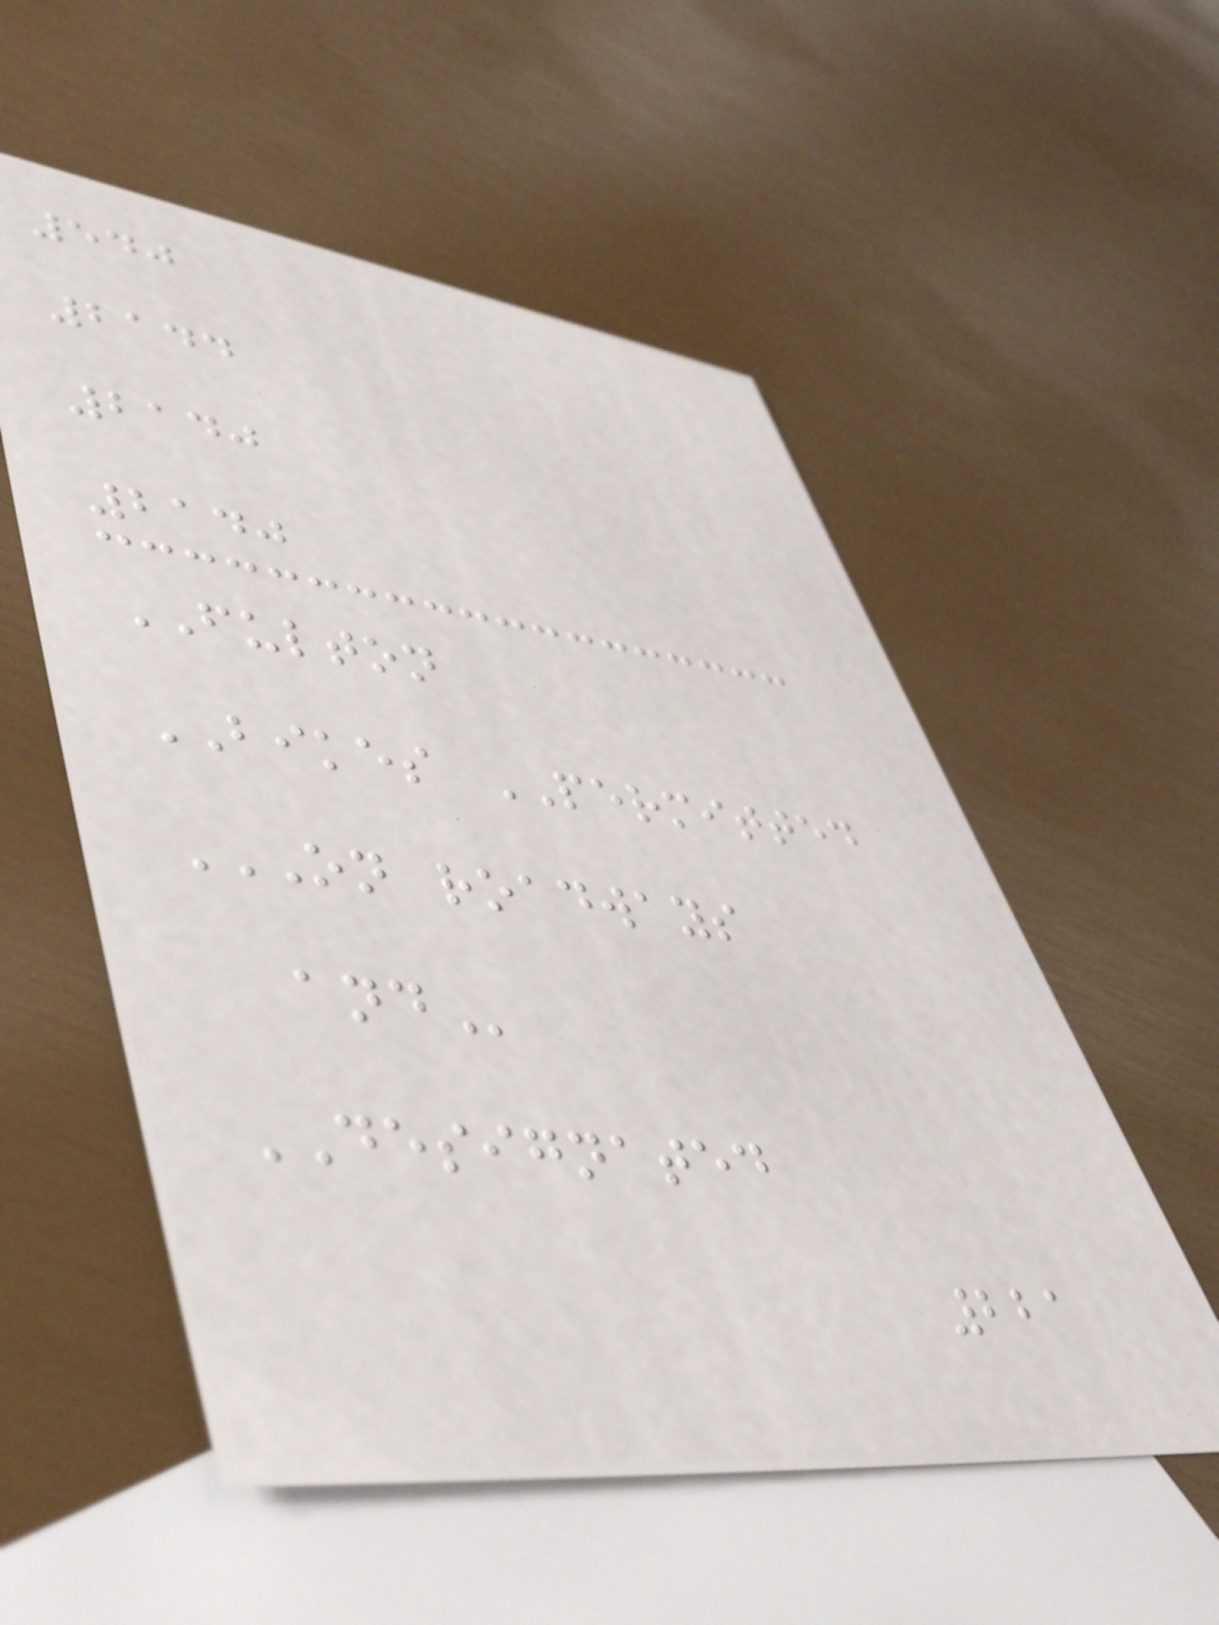540
2144
2140
2140
FULTON
BIKES PERMITTED
ON ROADWAYS
AND
DESIGNATED
221
